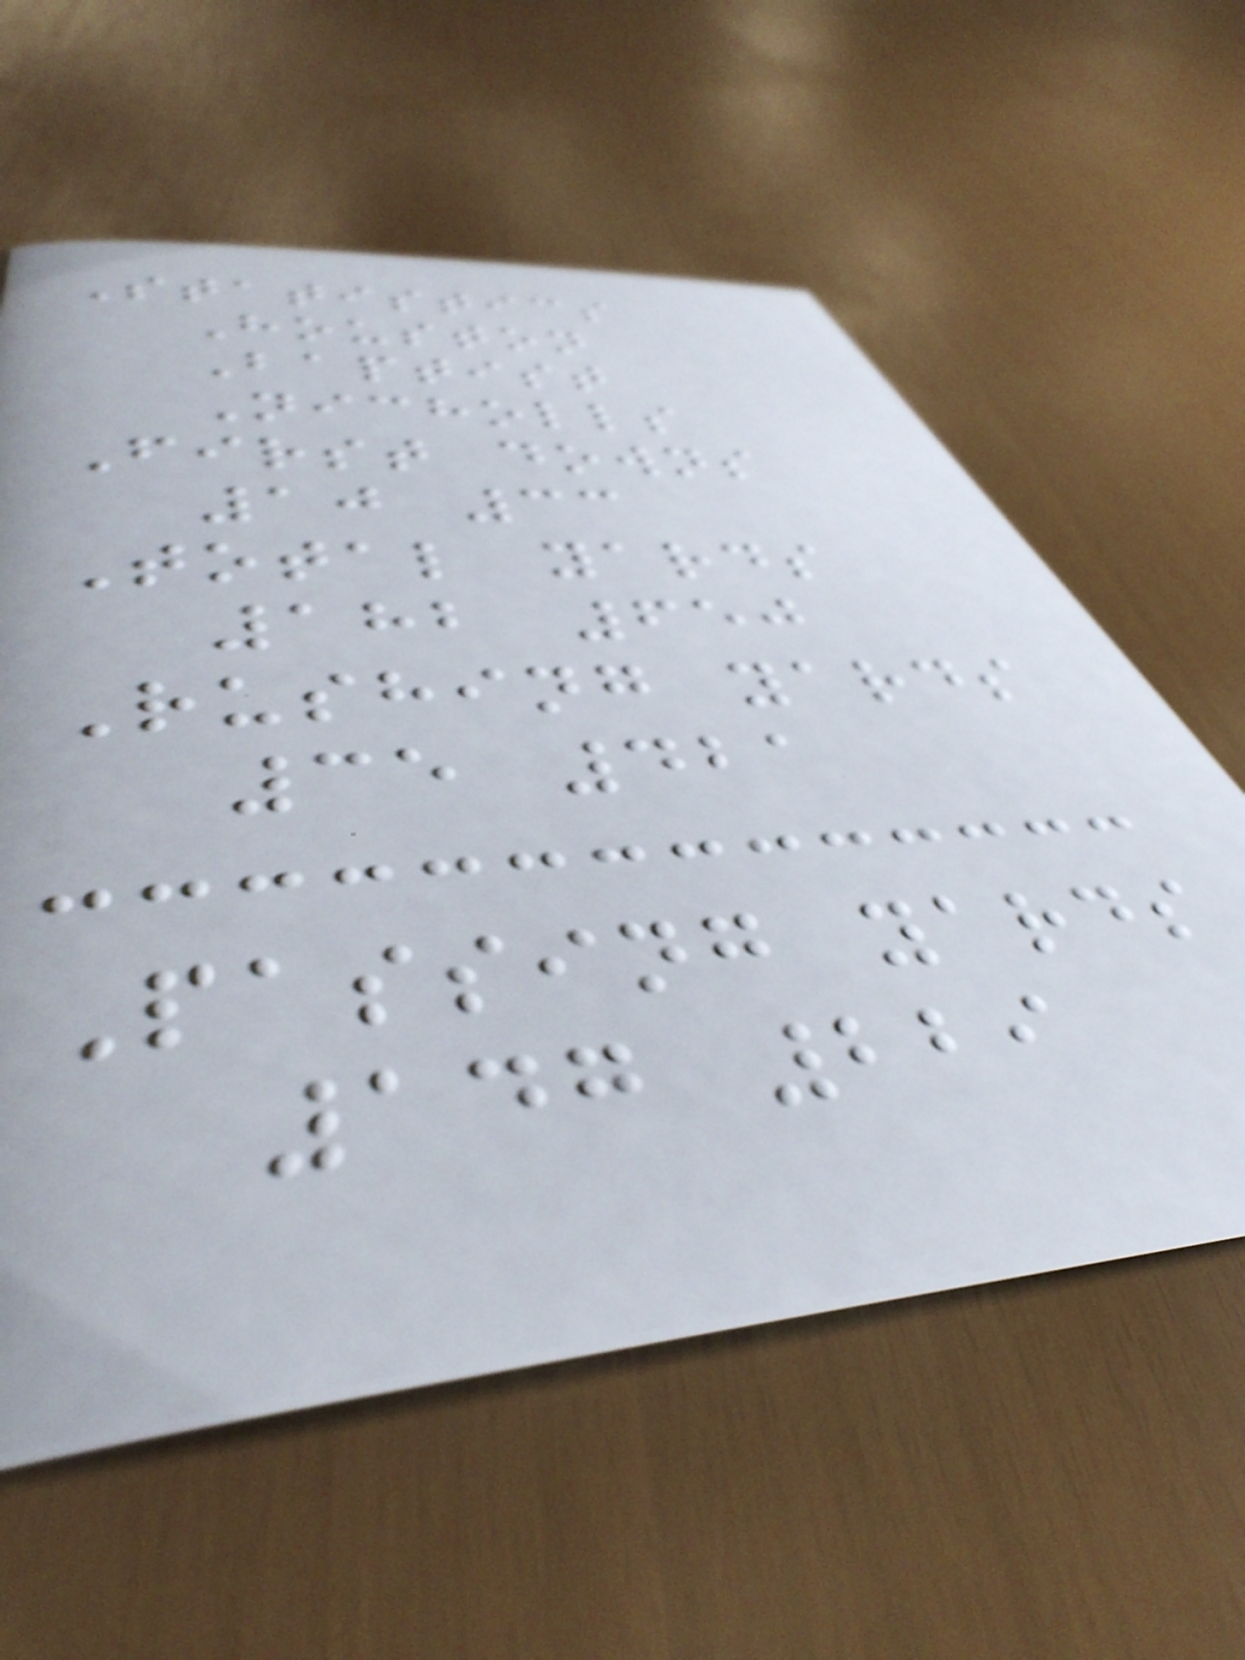Statistics
Houston
Baptist
Nicholls
First downs
10 33
Total yards
182 650
Rushing yards
35 421
Passing yards
147 229
